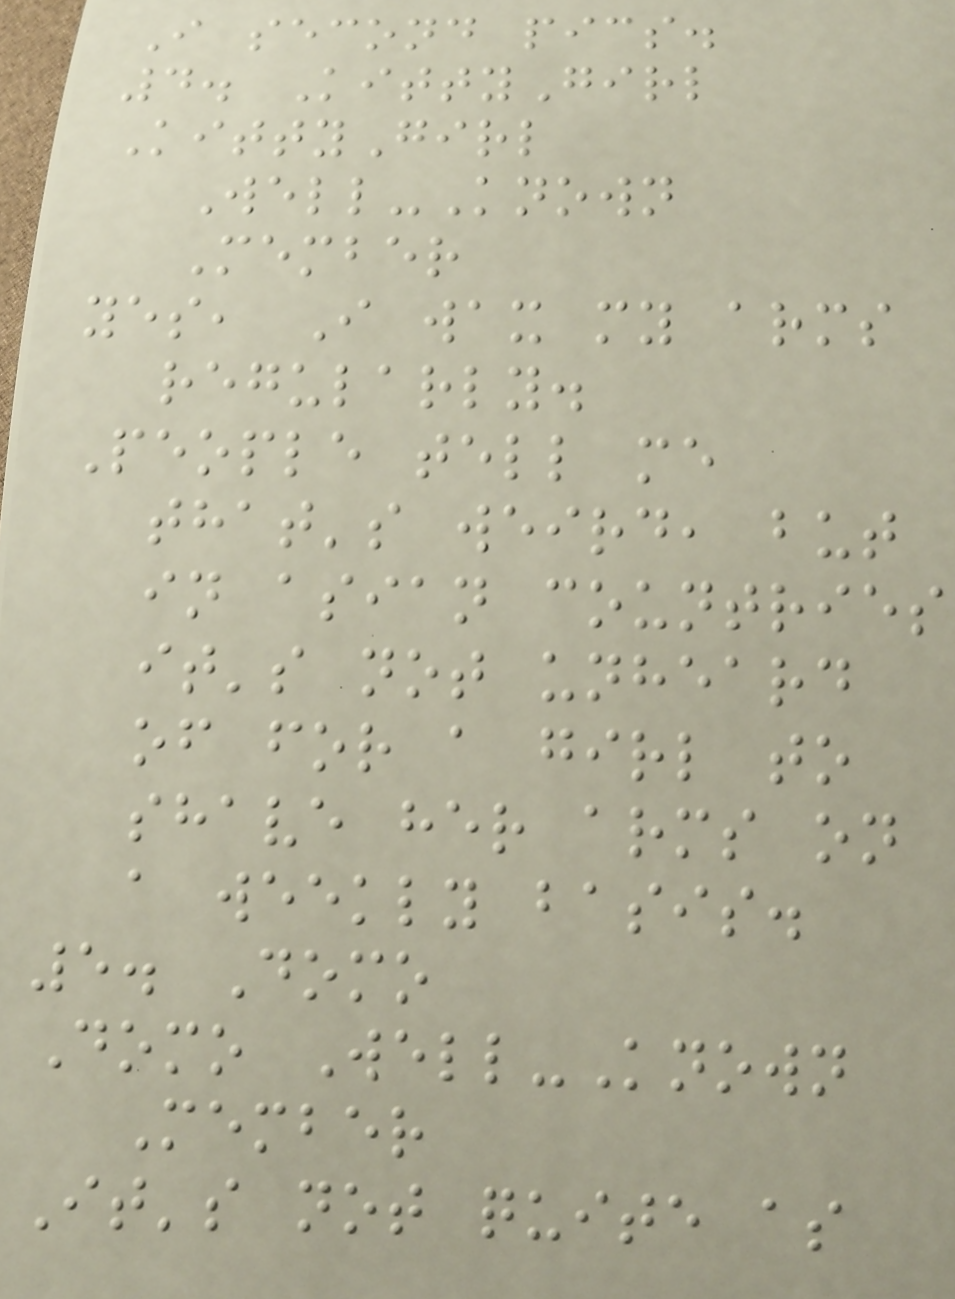I second pics.
4. KittyGirl
KittyGirl
Well-Known
Member
yes, I wax my arms
regularly.
People tell me
that's weird, but
in asian countries
it's not unheard
of for a girl to
shave her arms on
a weekly basis.
5. Domo
Domo Well-Known
Member
It's not quite as
